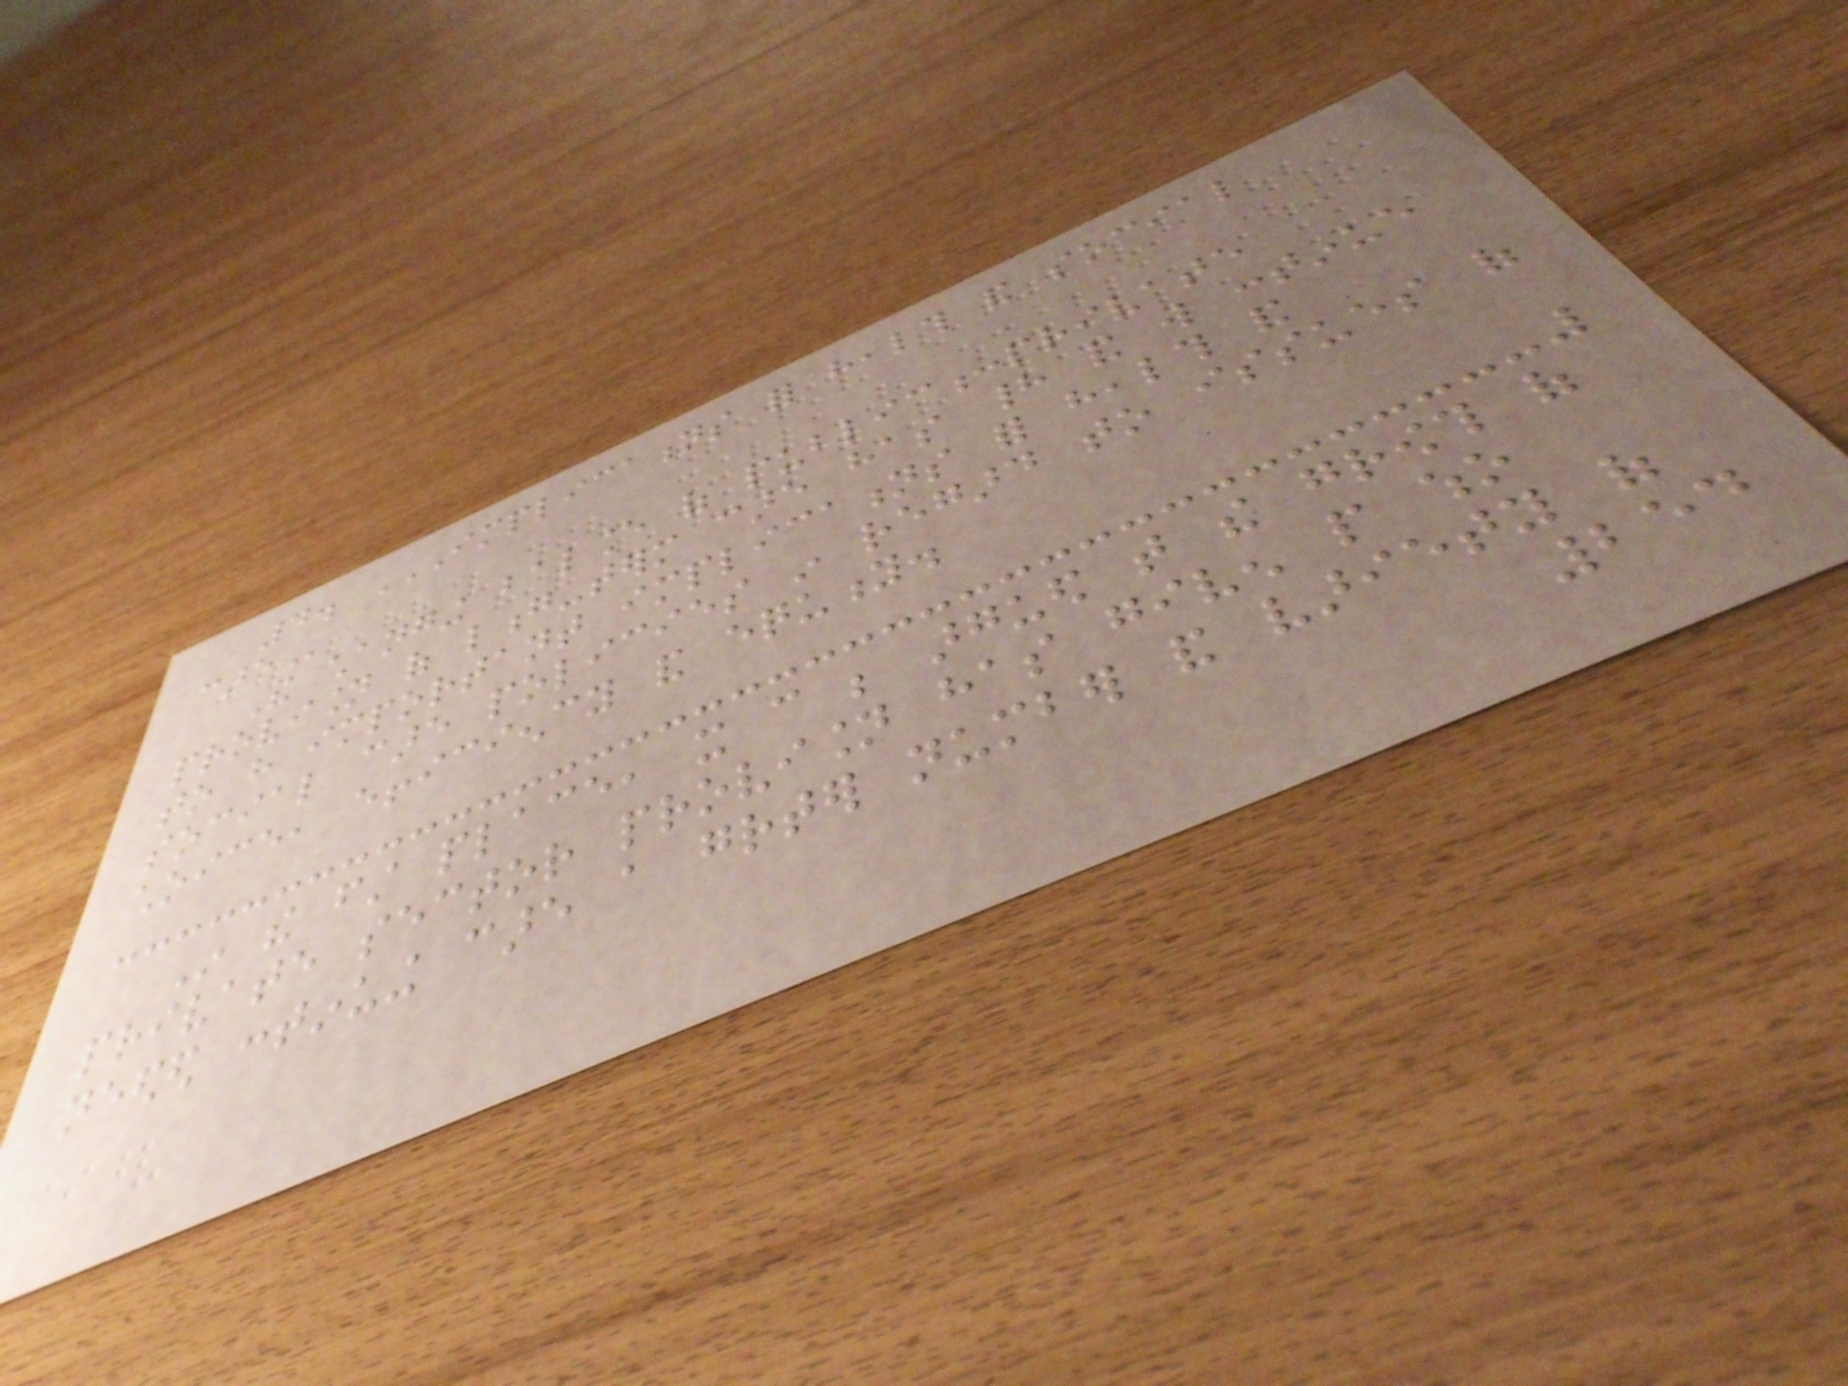4. IMPLICATIONS FOR HEALTH AND SOCIAL
CARE
The changing balance of public:private
provision of long-term care has had and will continue
to have important implications for health and
social care policies in regard to issues of
choice, efficiency and equity.
In the first place, it can be argued that the growth of
private sector provision has given people who
needed continuing care a greater number and variety of
254
